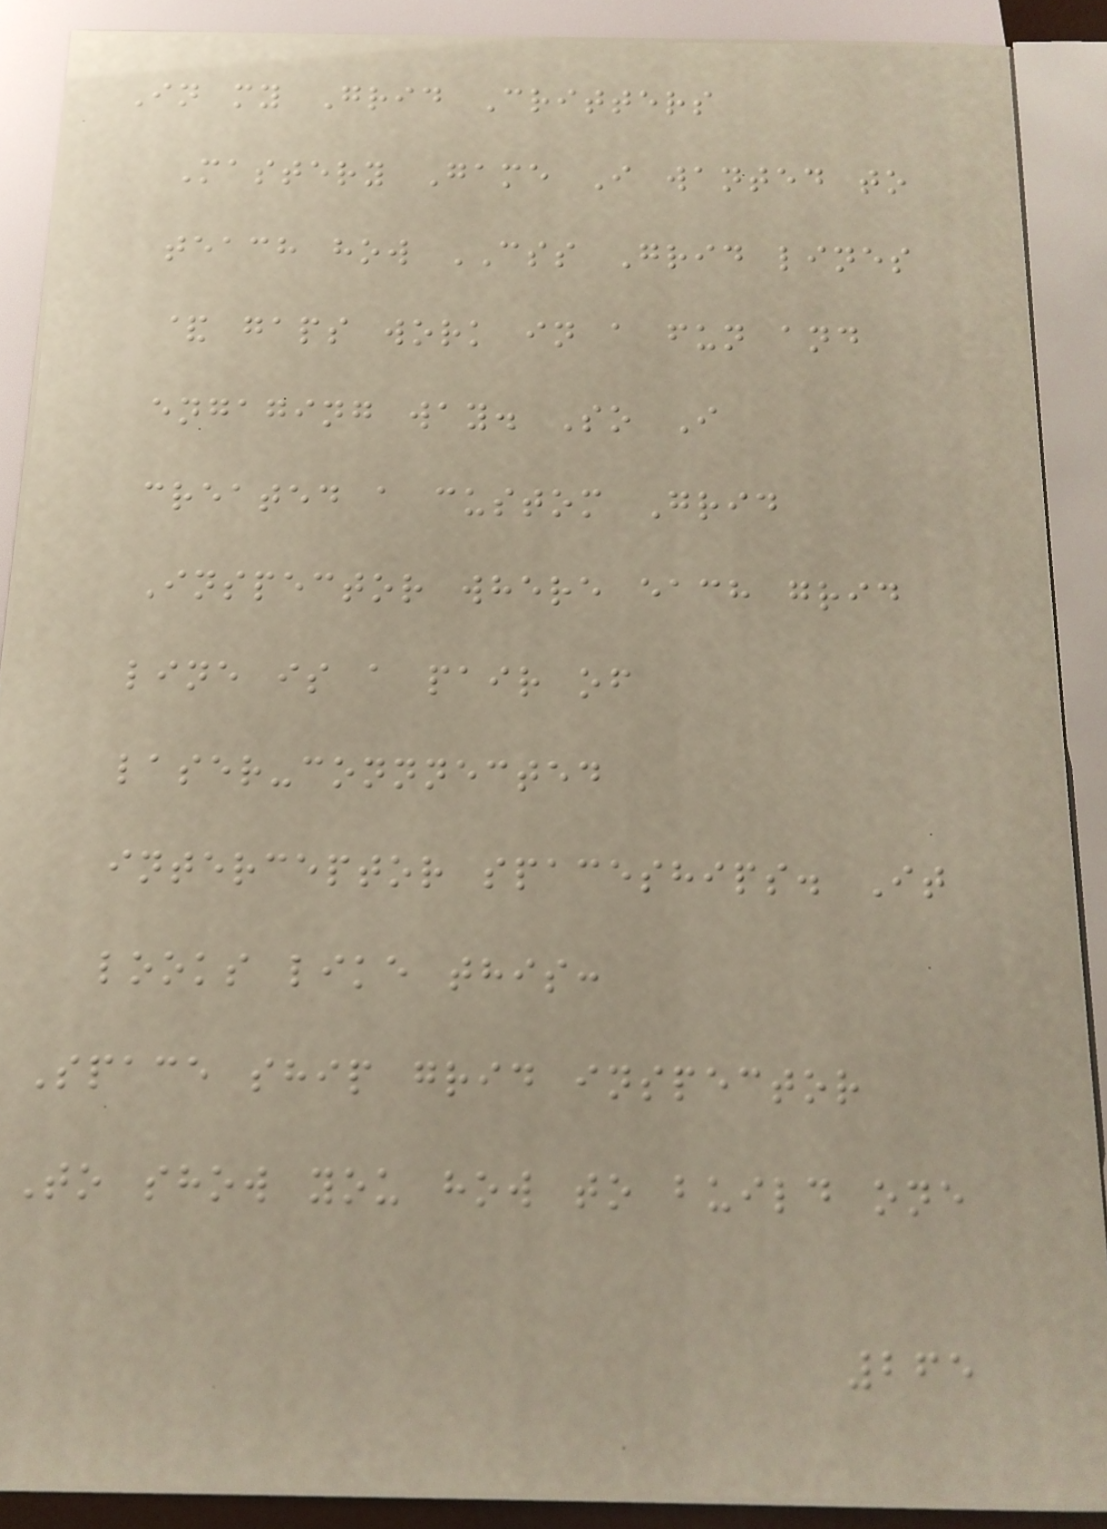In my Grid Critters
Mastery Game I wanted to
teach how CSS Grid lines
& gaps work in a fun and
engaging way. So I
created a custom Grid
Inspector where each grid
line is a pair of
laser-connnected
interceptor spaceships. It
looks like this:
Space ship grid inspector
To show you how to build one
265
